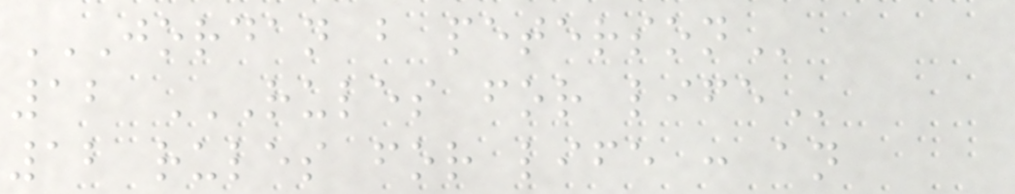JORDAN B PETERSON
12 RULES FOR LIFE
12 rules for life : an
